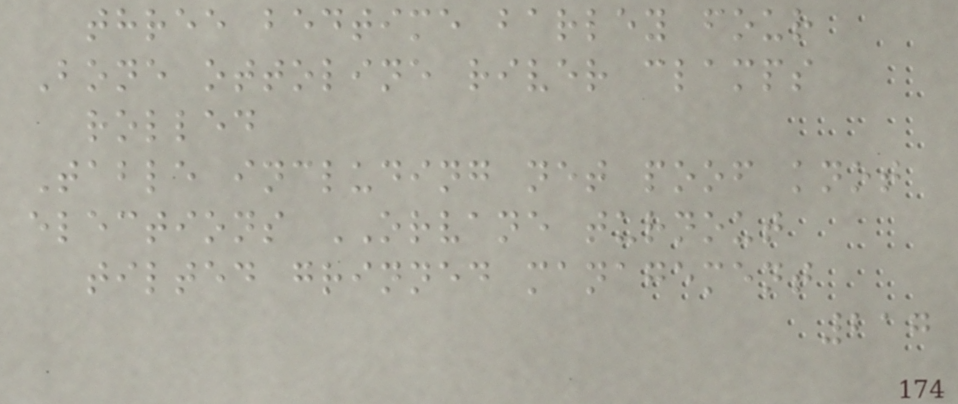three bedtime barley four
Bone ottoline river clamps
rolled
Table including net poof knot
elections ORVANE turnout
tilted grinned management
217
